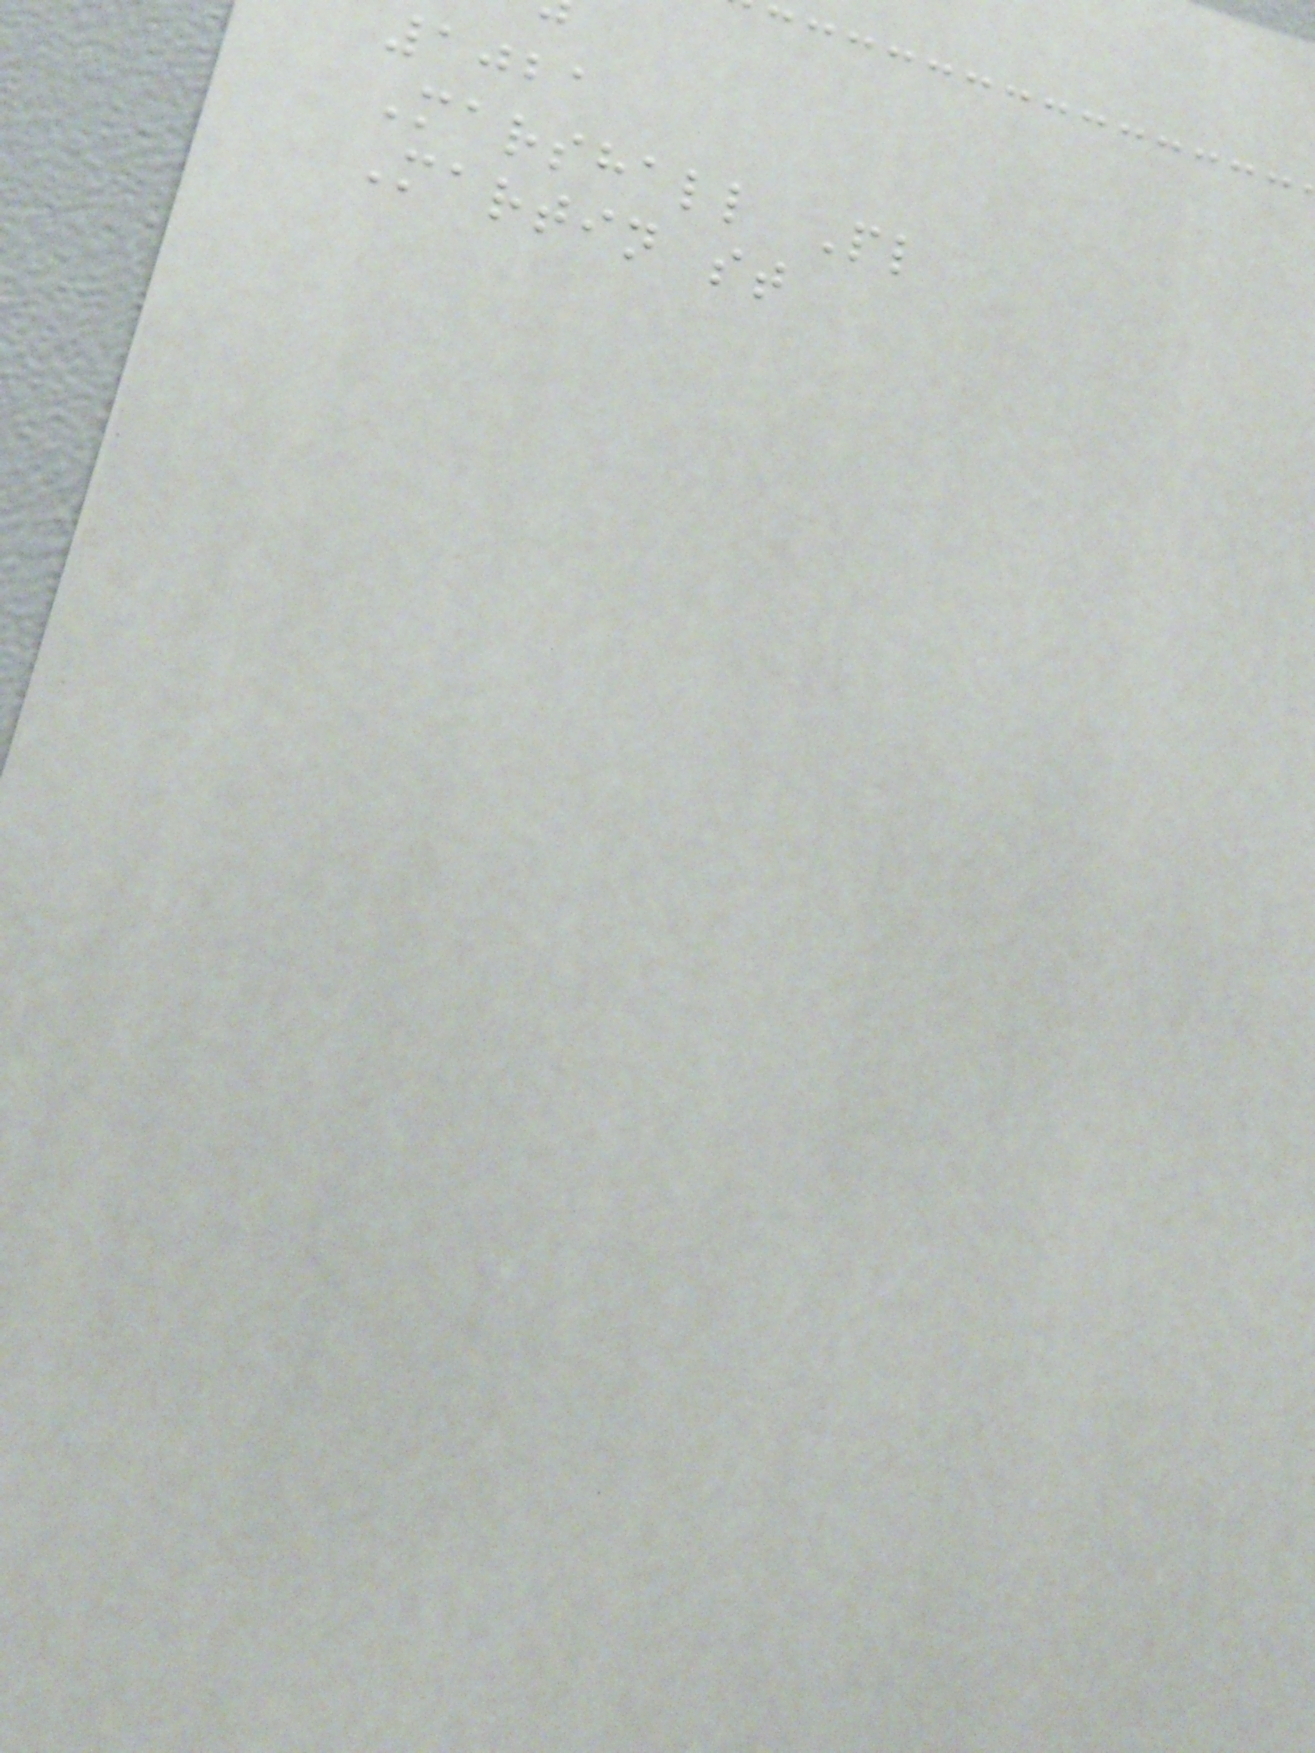1021
Marshall Pl
Martin st
